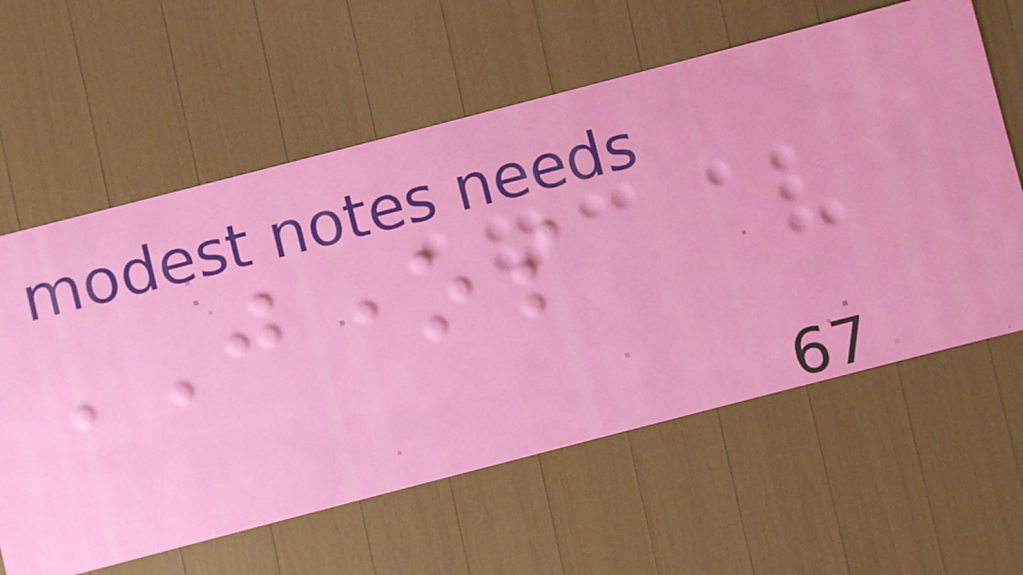JONES
